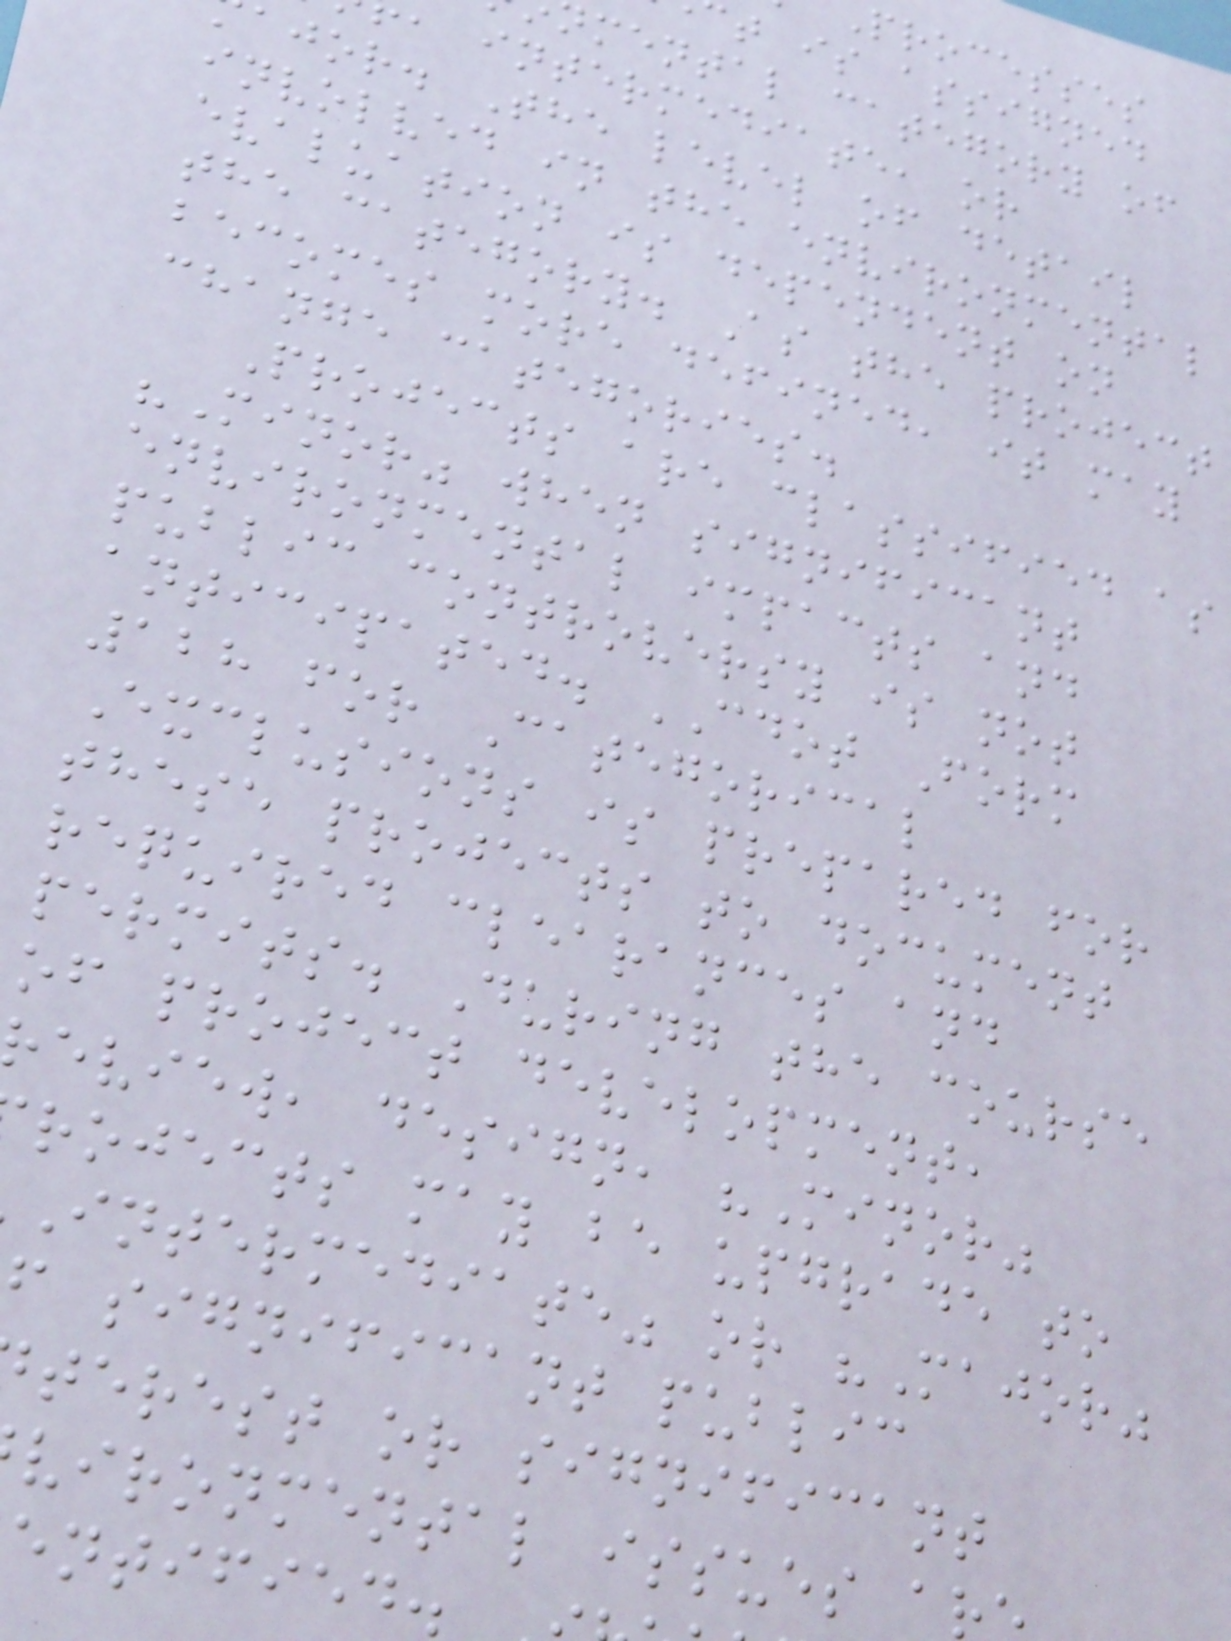processes
t is assigned
mental category of
, intermediate, or
ajor. The level of detail
involved in the environmental
evaluation is dependent on
the category. As the project
becomes more defined, it may
change categories.
Projects are classified as
"Minor" when significant
environmental impacts and
public controversy is not
anticipated. CDOT Form
128 for Categorical
Exclusions is prepared for
these projects to document
required clearances and
permits. During the course
of project development,
eview, design, "Minor"
rojects may be upgrade to
Intermediate" or "Major"
f significant public
terest or significant
vironmental issues a
entified.
